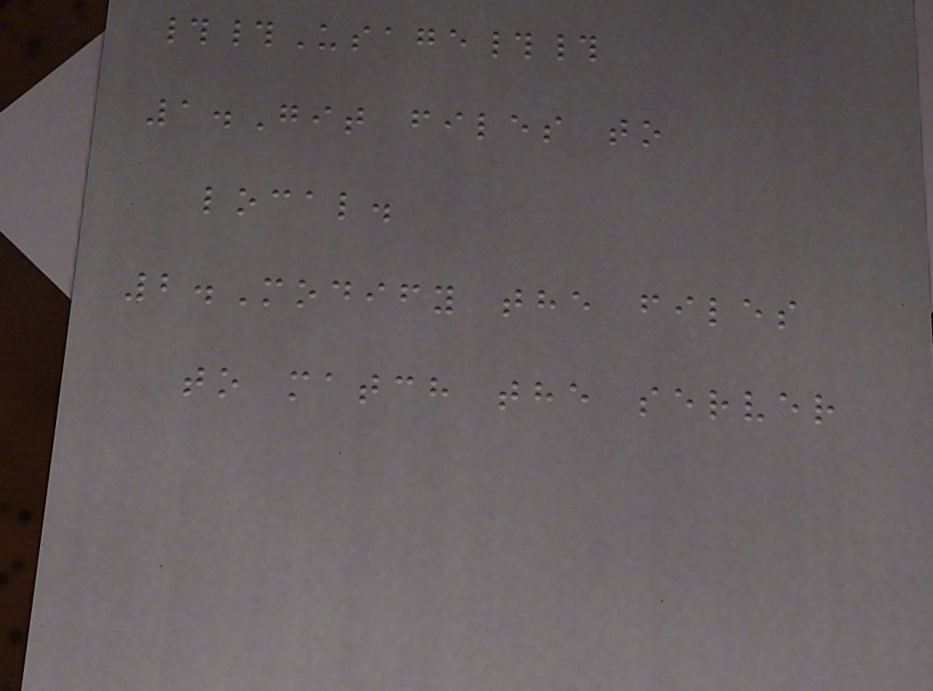##Usage##
1.Git files to
local.
2.Modify the files
to match the server
